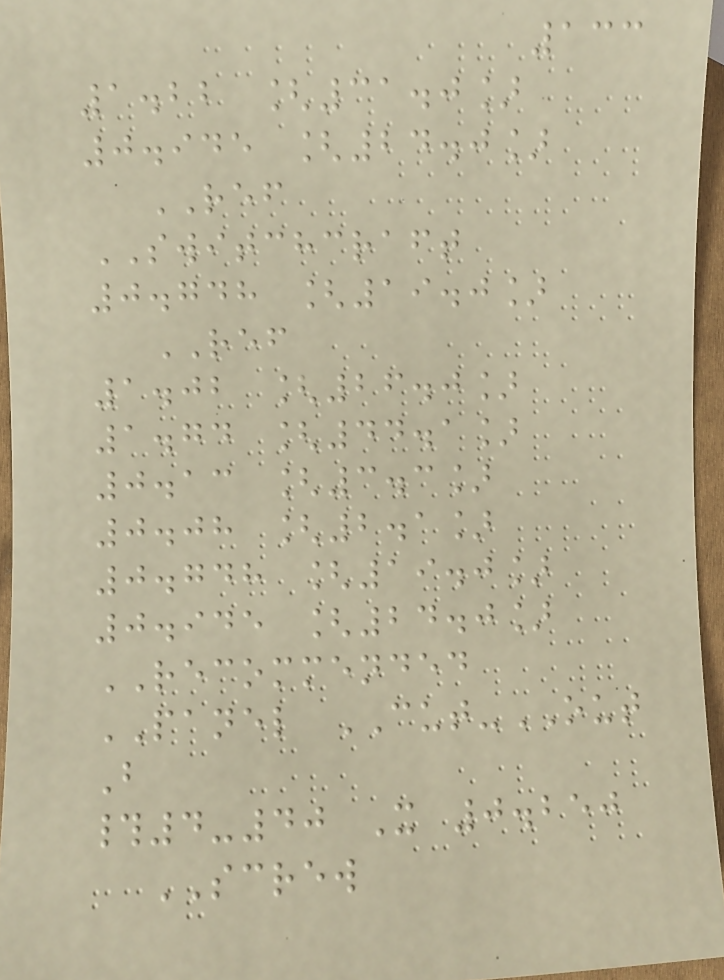133
1.22 [31.0]
0.945 [24.0]
REF
SWITCHCRAFT
0.748 [19.0]
REF
1.02 [26.0]
1.74 [44.1]
0.13 [3.3]
0.08 [2.1]
0.748 [19.0]
0.945 [24.0]
RECOMMENDED
PANEL CUT-OUT
B
#4-40 X 0.250
SCREW
